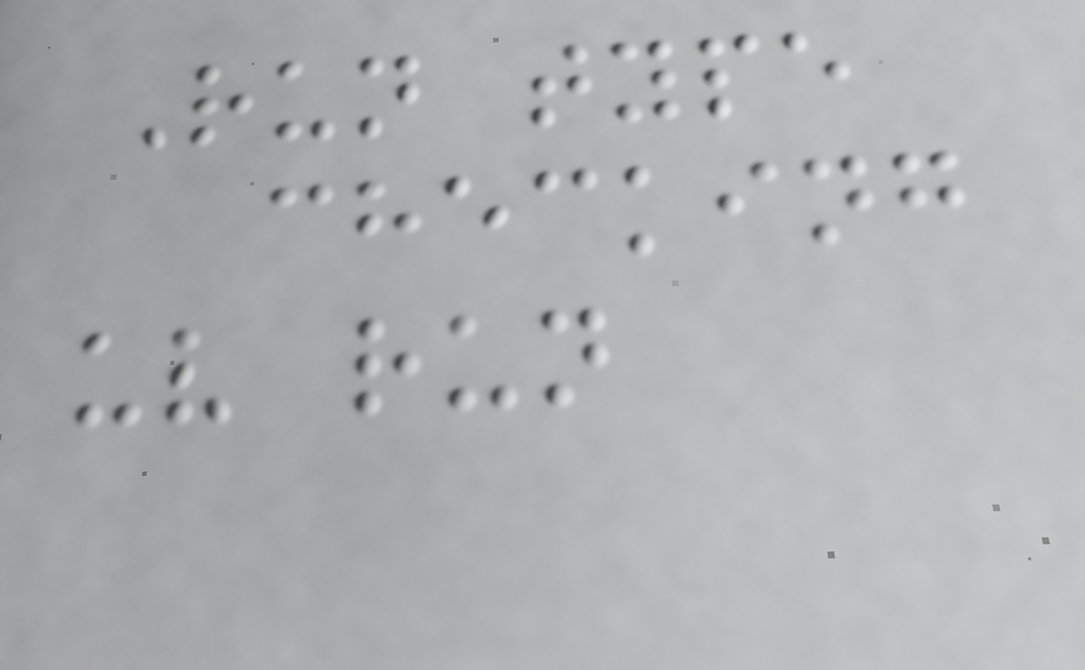Run type
checking
uv run
